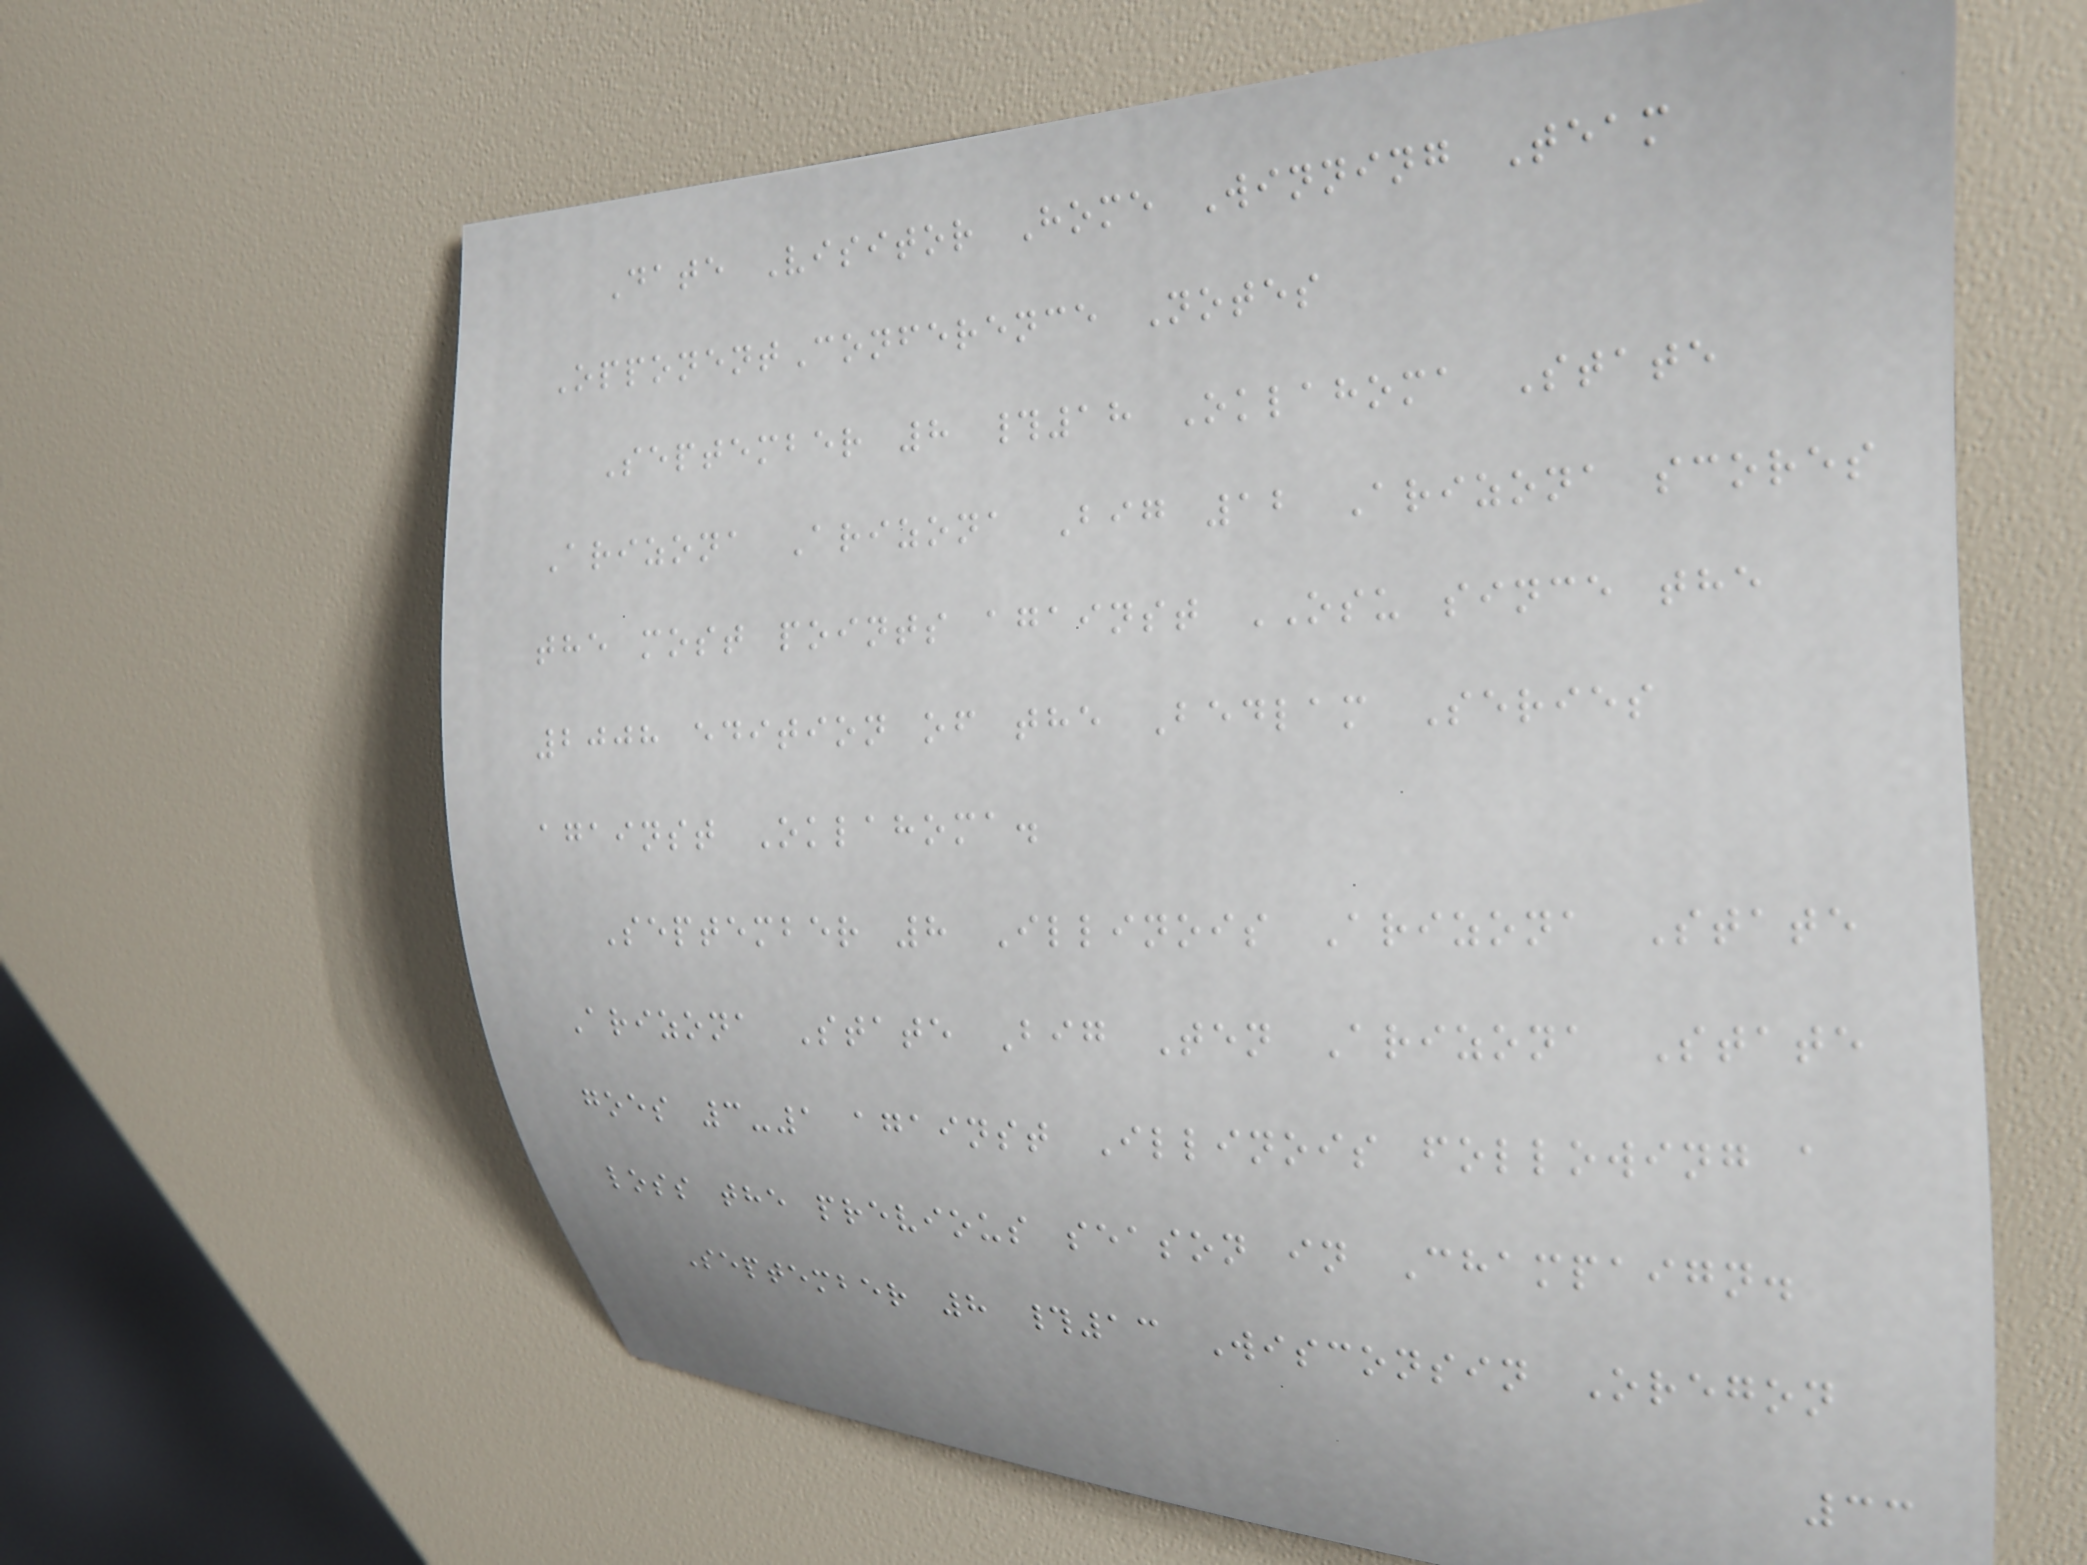Date Visitor Home Winning Team
OpponentConference Notes
September 8 #18 Oklahoma State
Arizona Arizona Big 12 Arizona scores
the most points against OSU since the
2008 edition of the Bedlam Series
against Oklahoma.
September 8 Illinois Arizona State
Arizona State Big Ten Arizona State
goes 3-1 against Illinois following a
loss the previous season in Champaign.
September 8 #13 Wisconsin Oregon
33
